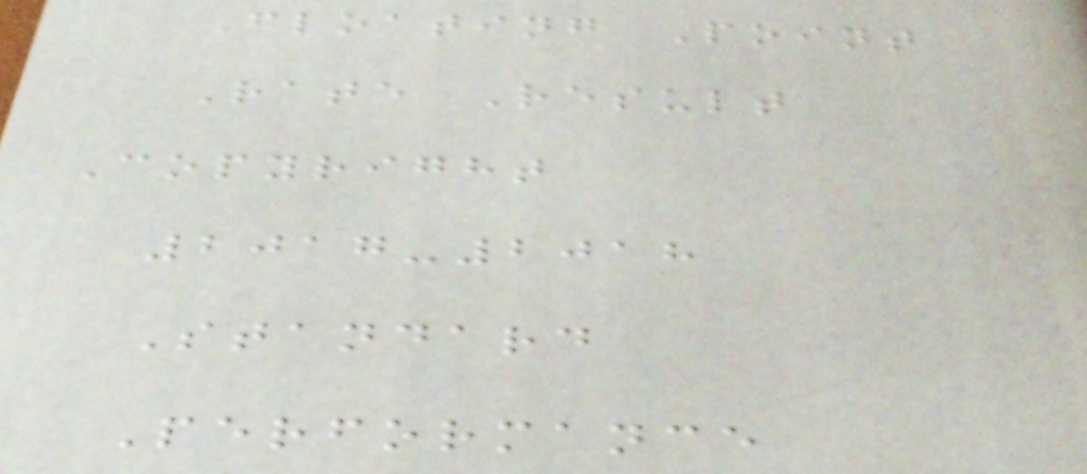Floating Point
Rate Result
Copyright
2017-2018
Standard
Performance
